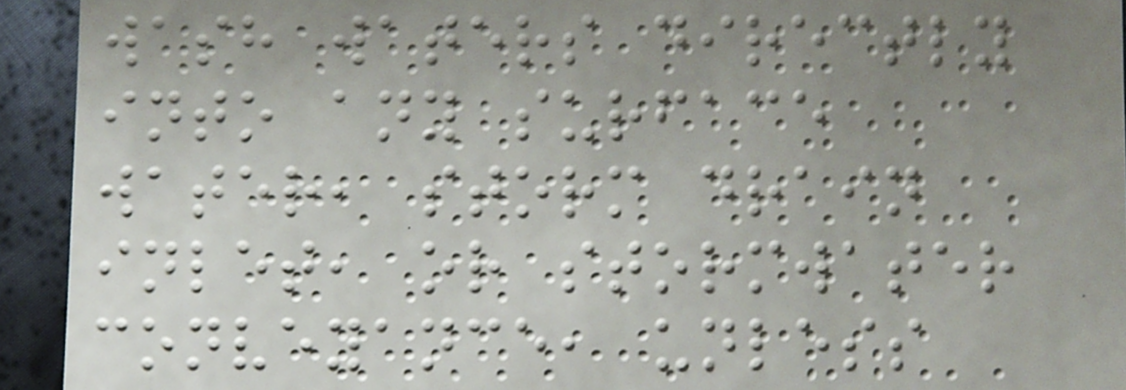wash waters directly
into any surface
water, storm drain
inlet, or stormwater
conveyance, unless
